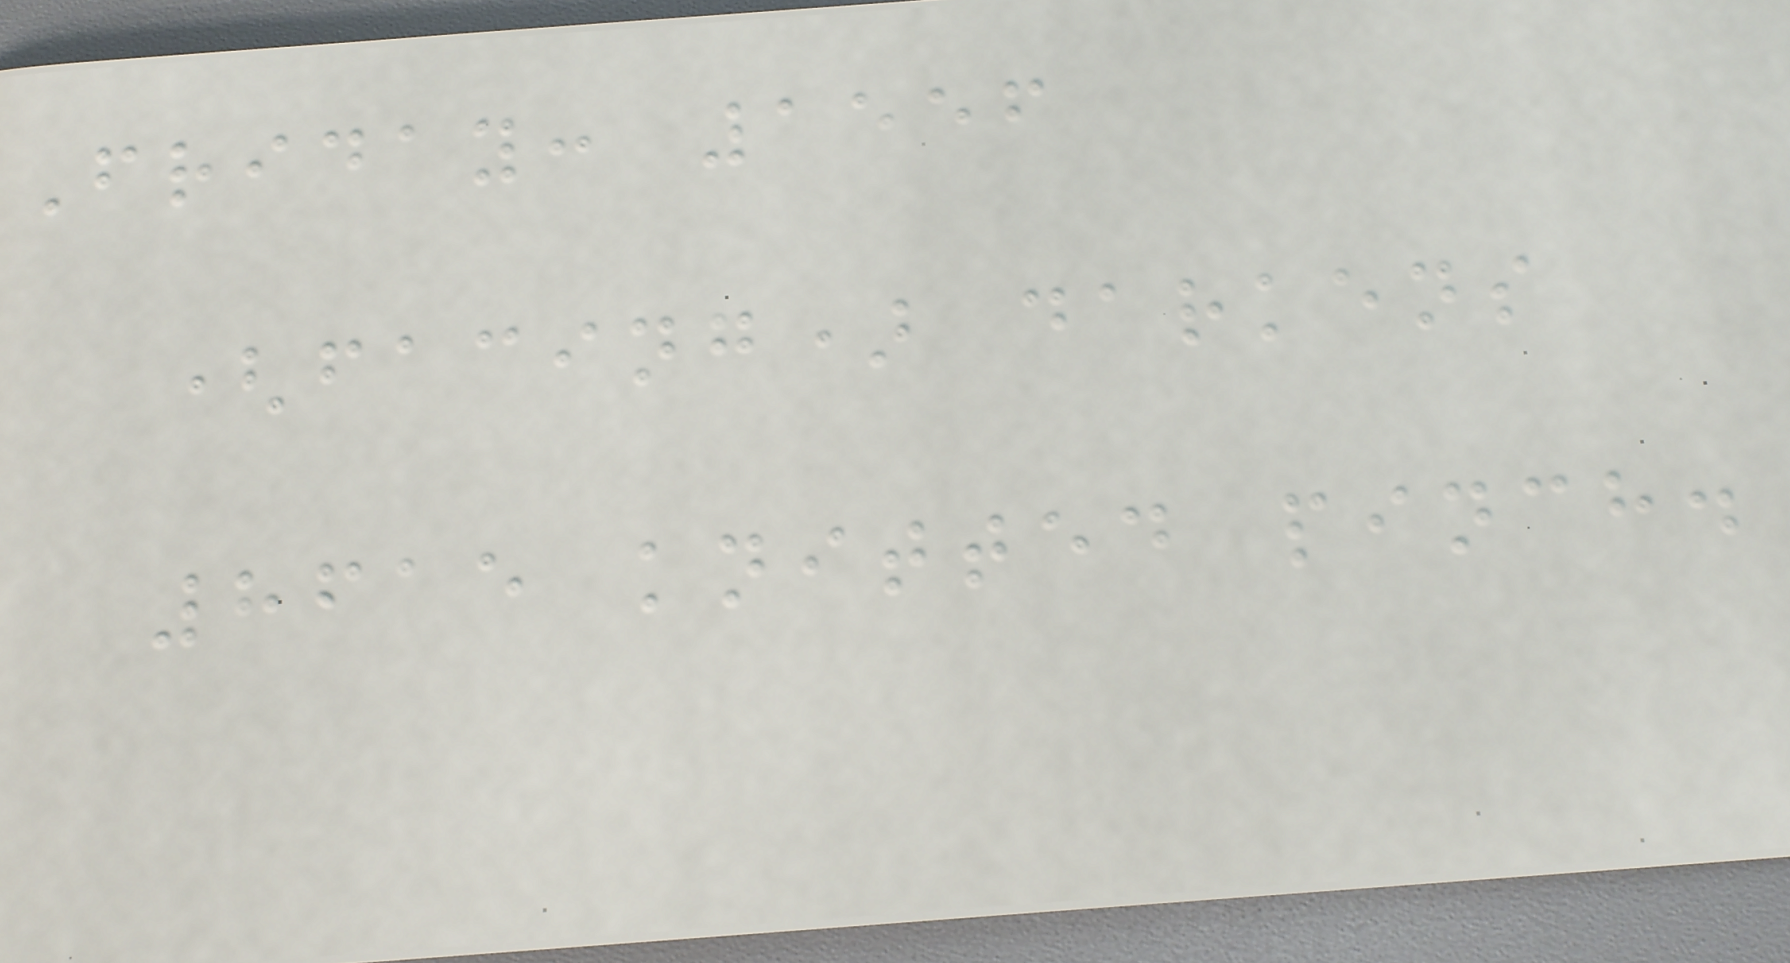Friday: 1556
(facing) darkens
8615 knitted pinch.
